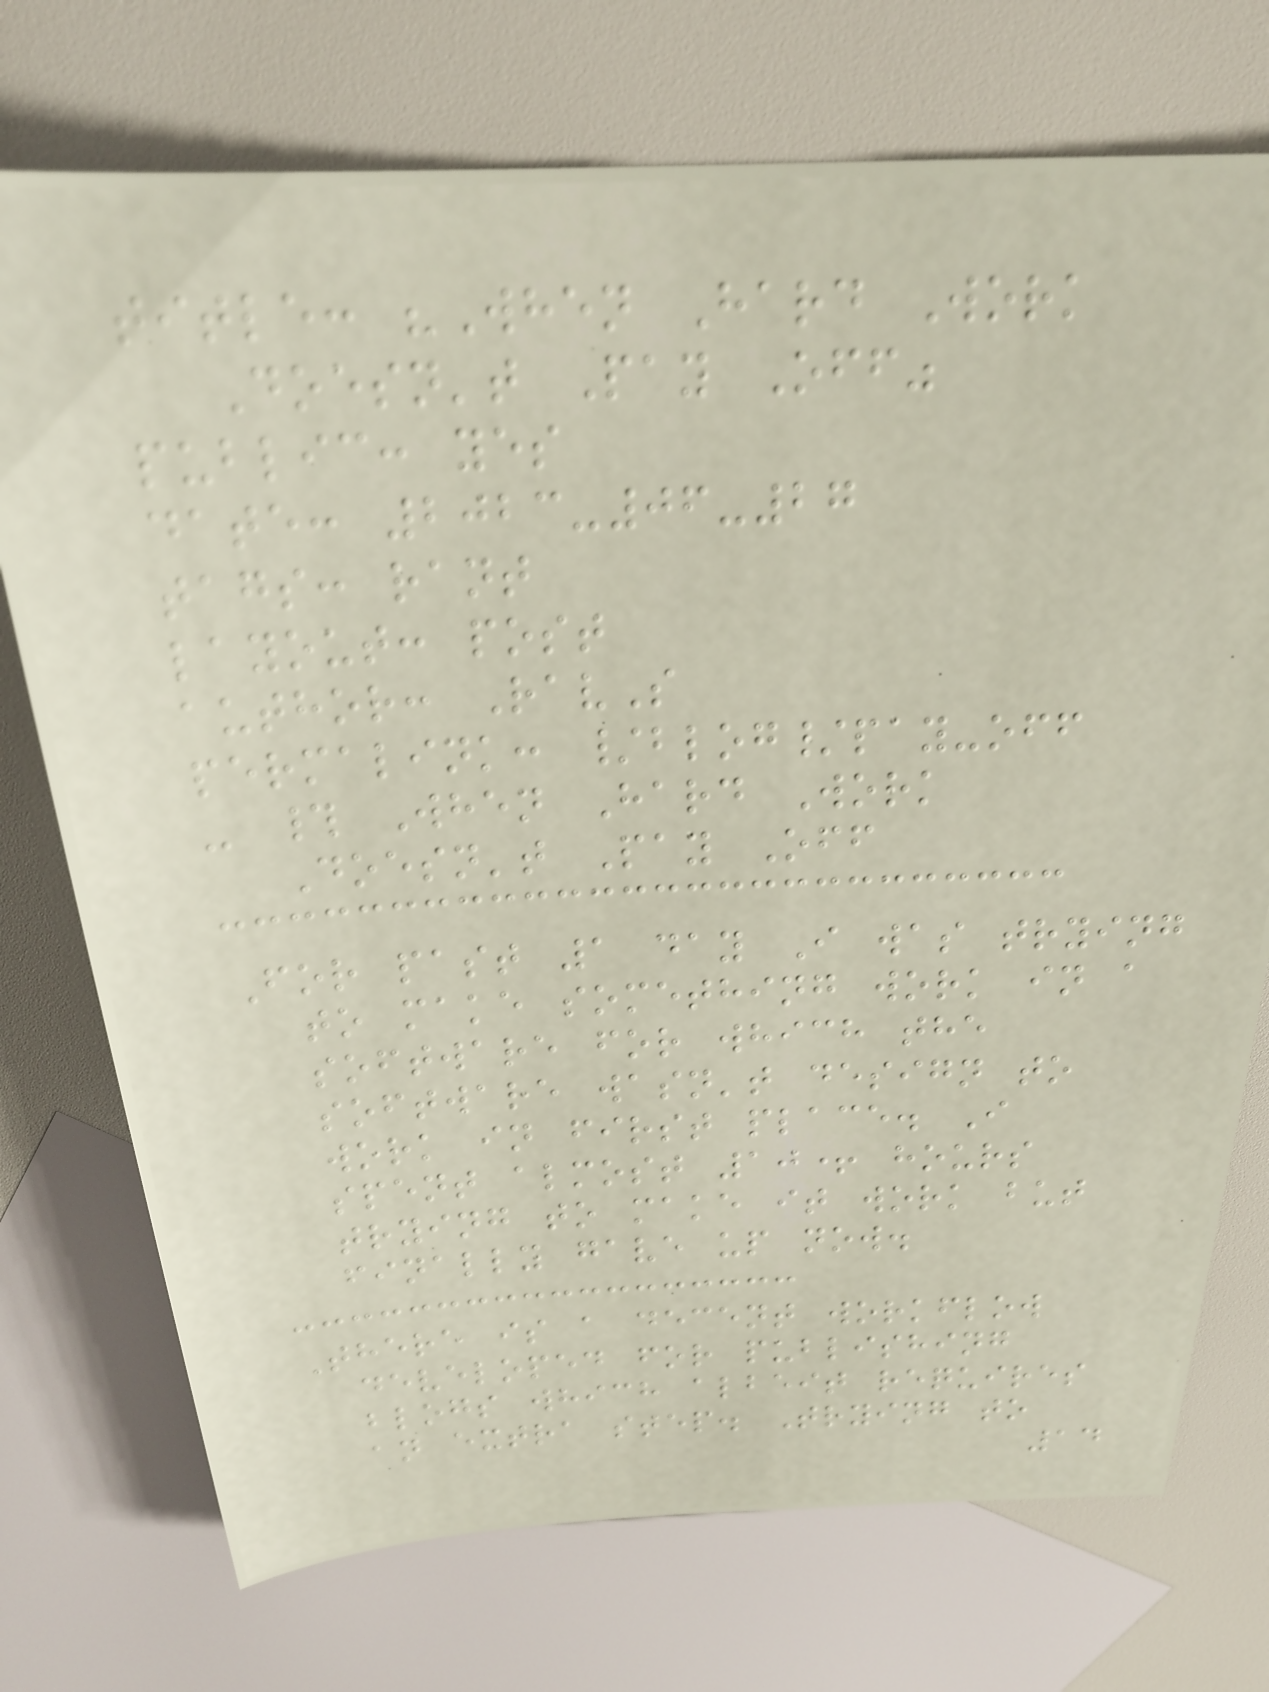title: "When Hard Work
Doesn't Pay Off"
public: yes
date: 2023-06-27
tags: rant
layout: post
author: RavS
permalink: /blog/pay-off
- # When Hard Work
Doesn't Pay Off
For past 1 day I was trying
to make something work in a
software for which the
software wasn't design to
work in first place. I
spent almost 10+ hours
trying to make it work but
finally gave up now.
There is a decent workflow
developed for publishing
blogs which albeit requires
an extra step. Trying to
14
